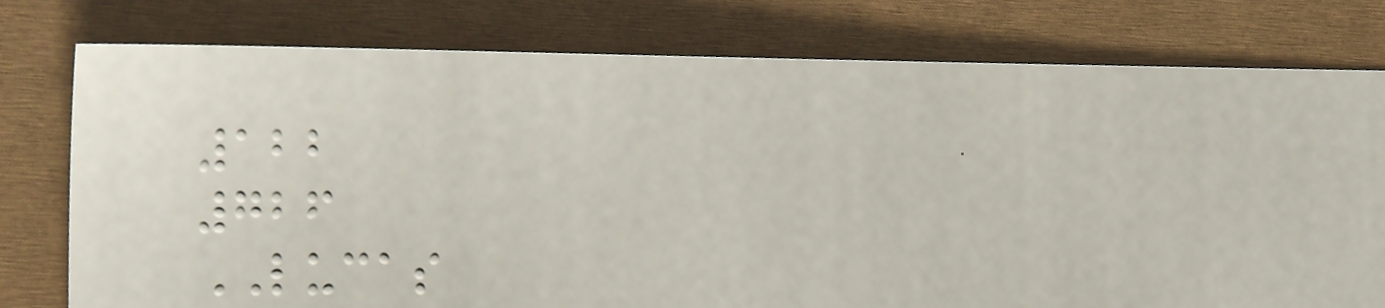122
726
LUCAS
